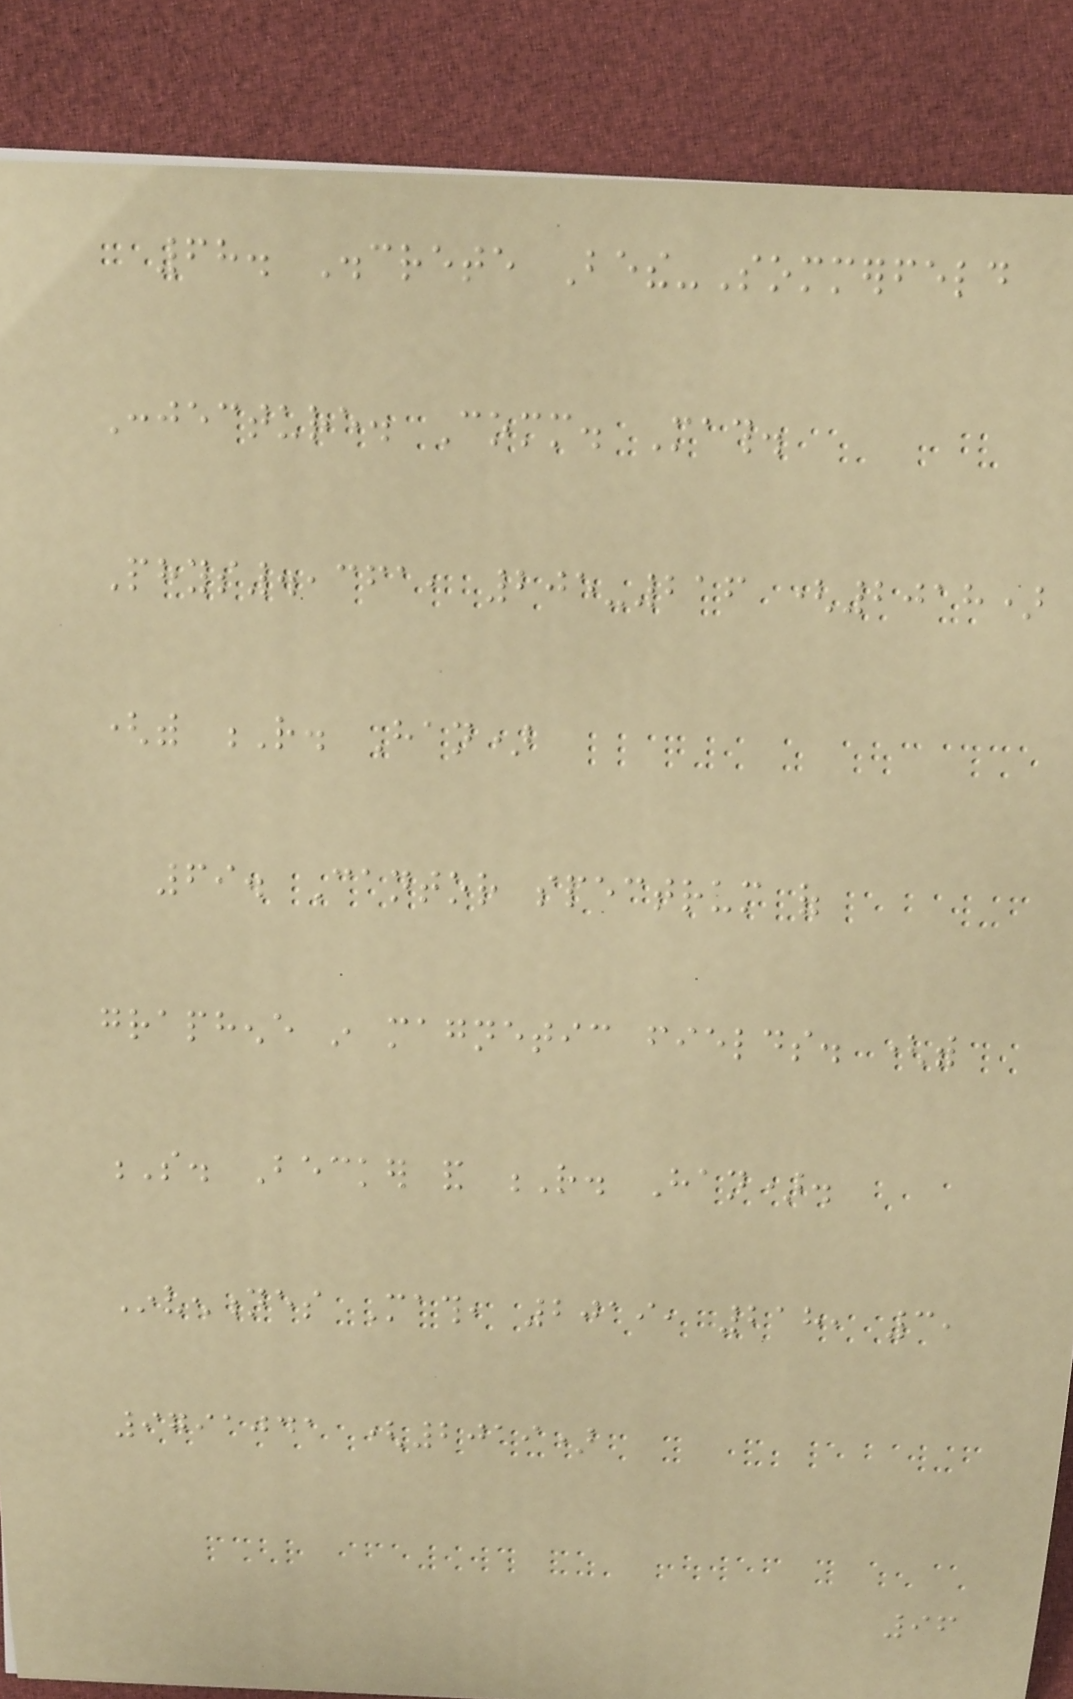68. Discrete Bethe-Sommerfeld
Conjecture. Comm. Math.
Phys.,361, 205-216 (2018)
(with R. Han)
69. Cantor spectrum of
graphene in magnetic fields. (with
S. Becker and R. Han).
Inventiones Math, 2019, 218, 3,
9791041 (2019)
96
